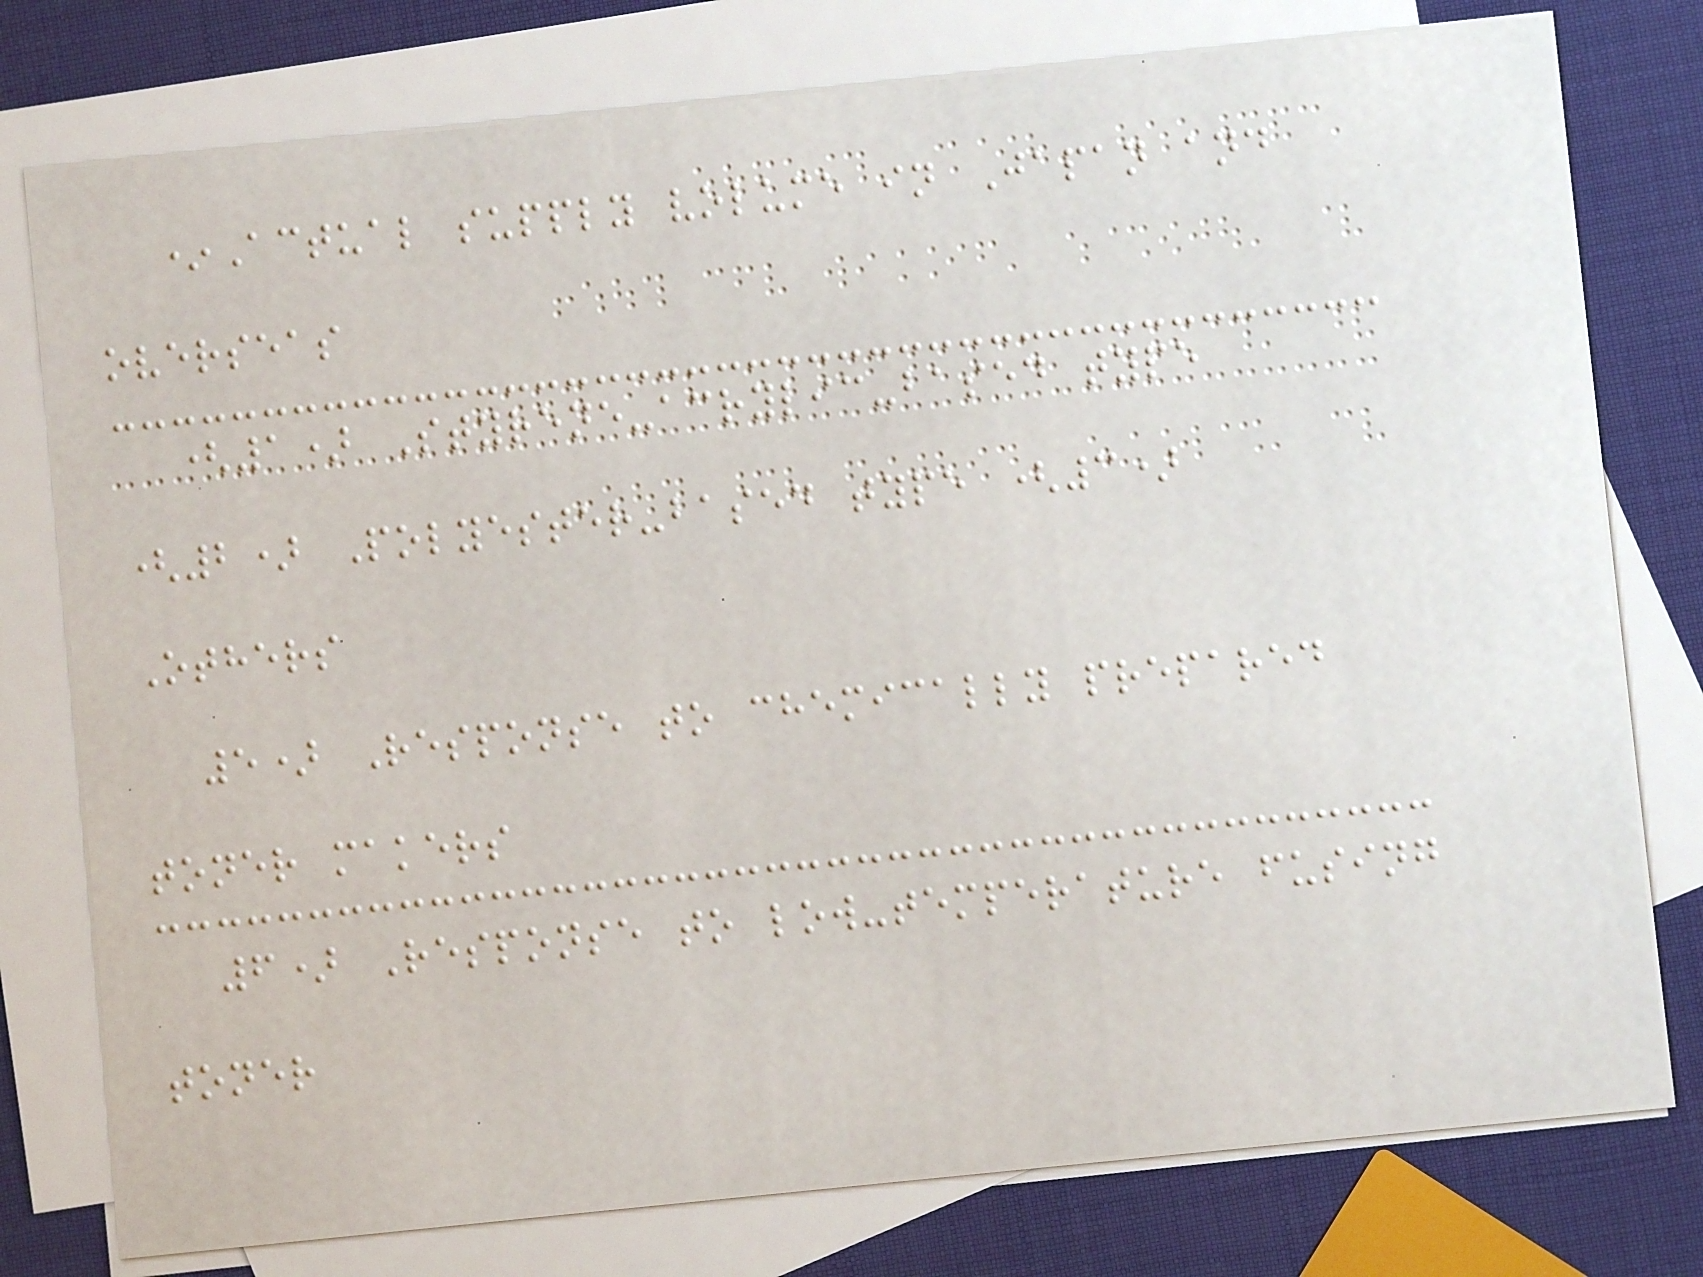*Actual supply volume in Japan and
overseas
(1) Styrene-acrylic-based type
(2) Polyester-based type (3)
Others
5) Response to chemically prepared
toner makers
6) Response to low-temperature fusing
toner
